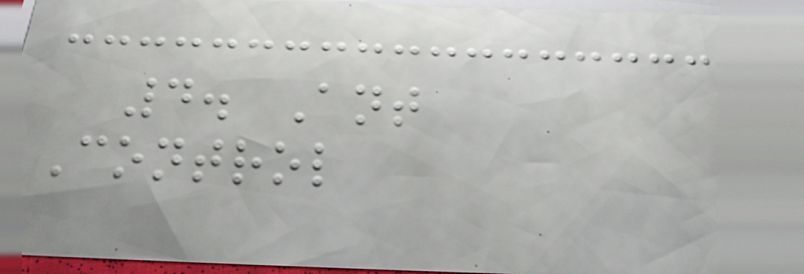4. Ant
Control
